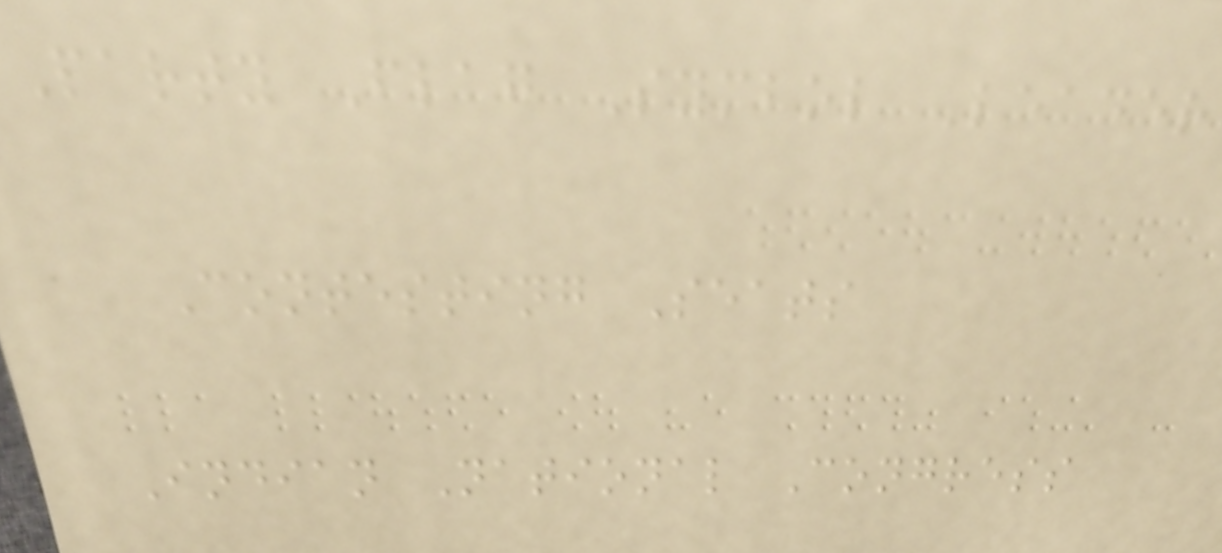Party Flag Symbol Leader
Contesting Seats
Indian National Congress
